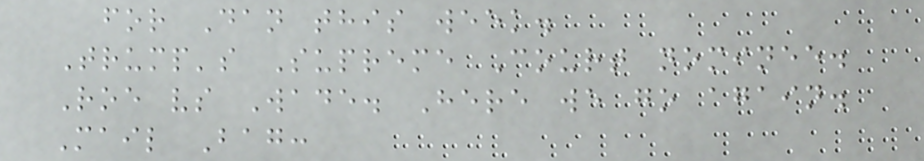for Dan this week.
Trump's Supreme Court nominee.
Roe vs Wade. Here we go again.
Mail Bag:
